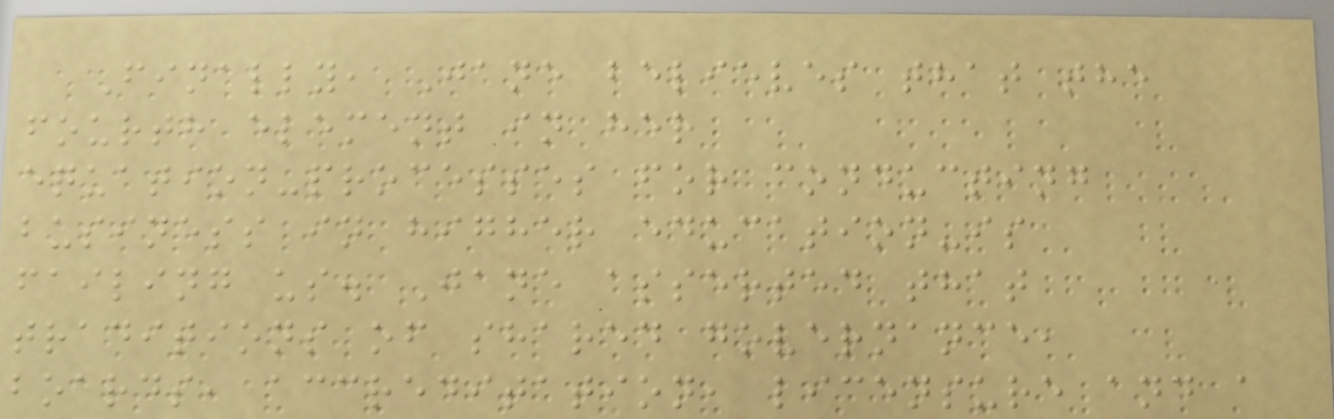Finally, Jane believes that the
fourth element in her
equation-processes for conducting
business in higher education-is
failing us. Jane asserted that
traditions of shared governance,
boards, accreditation, licensure and a
